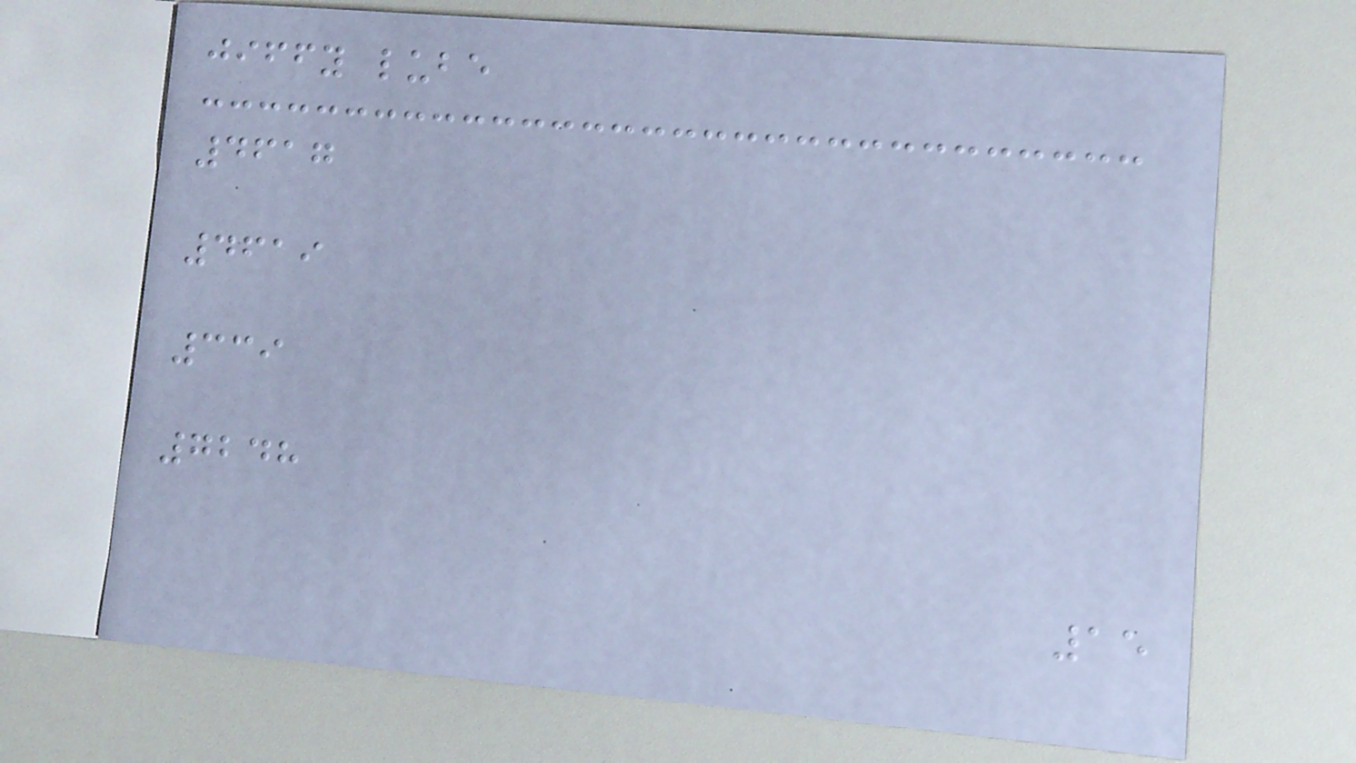jiffy lube
4617
4619
339
7248
15
